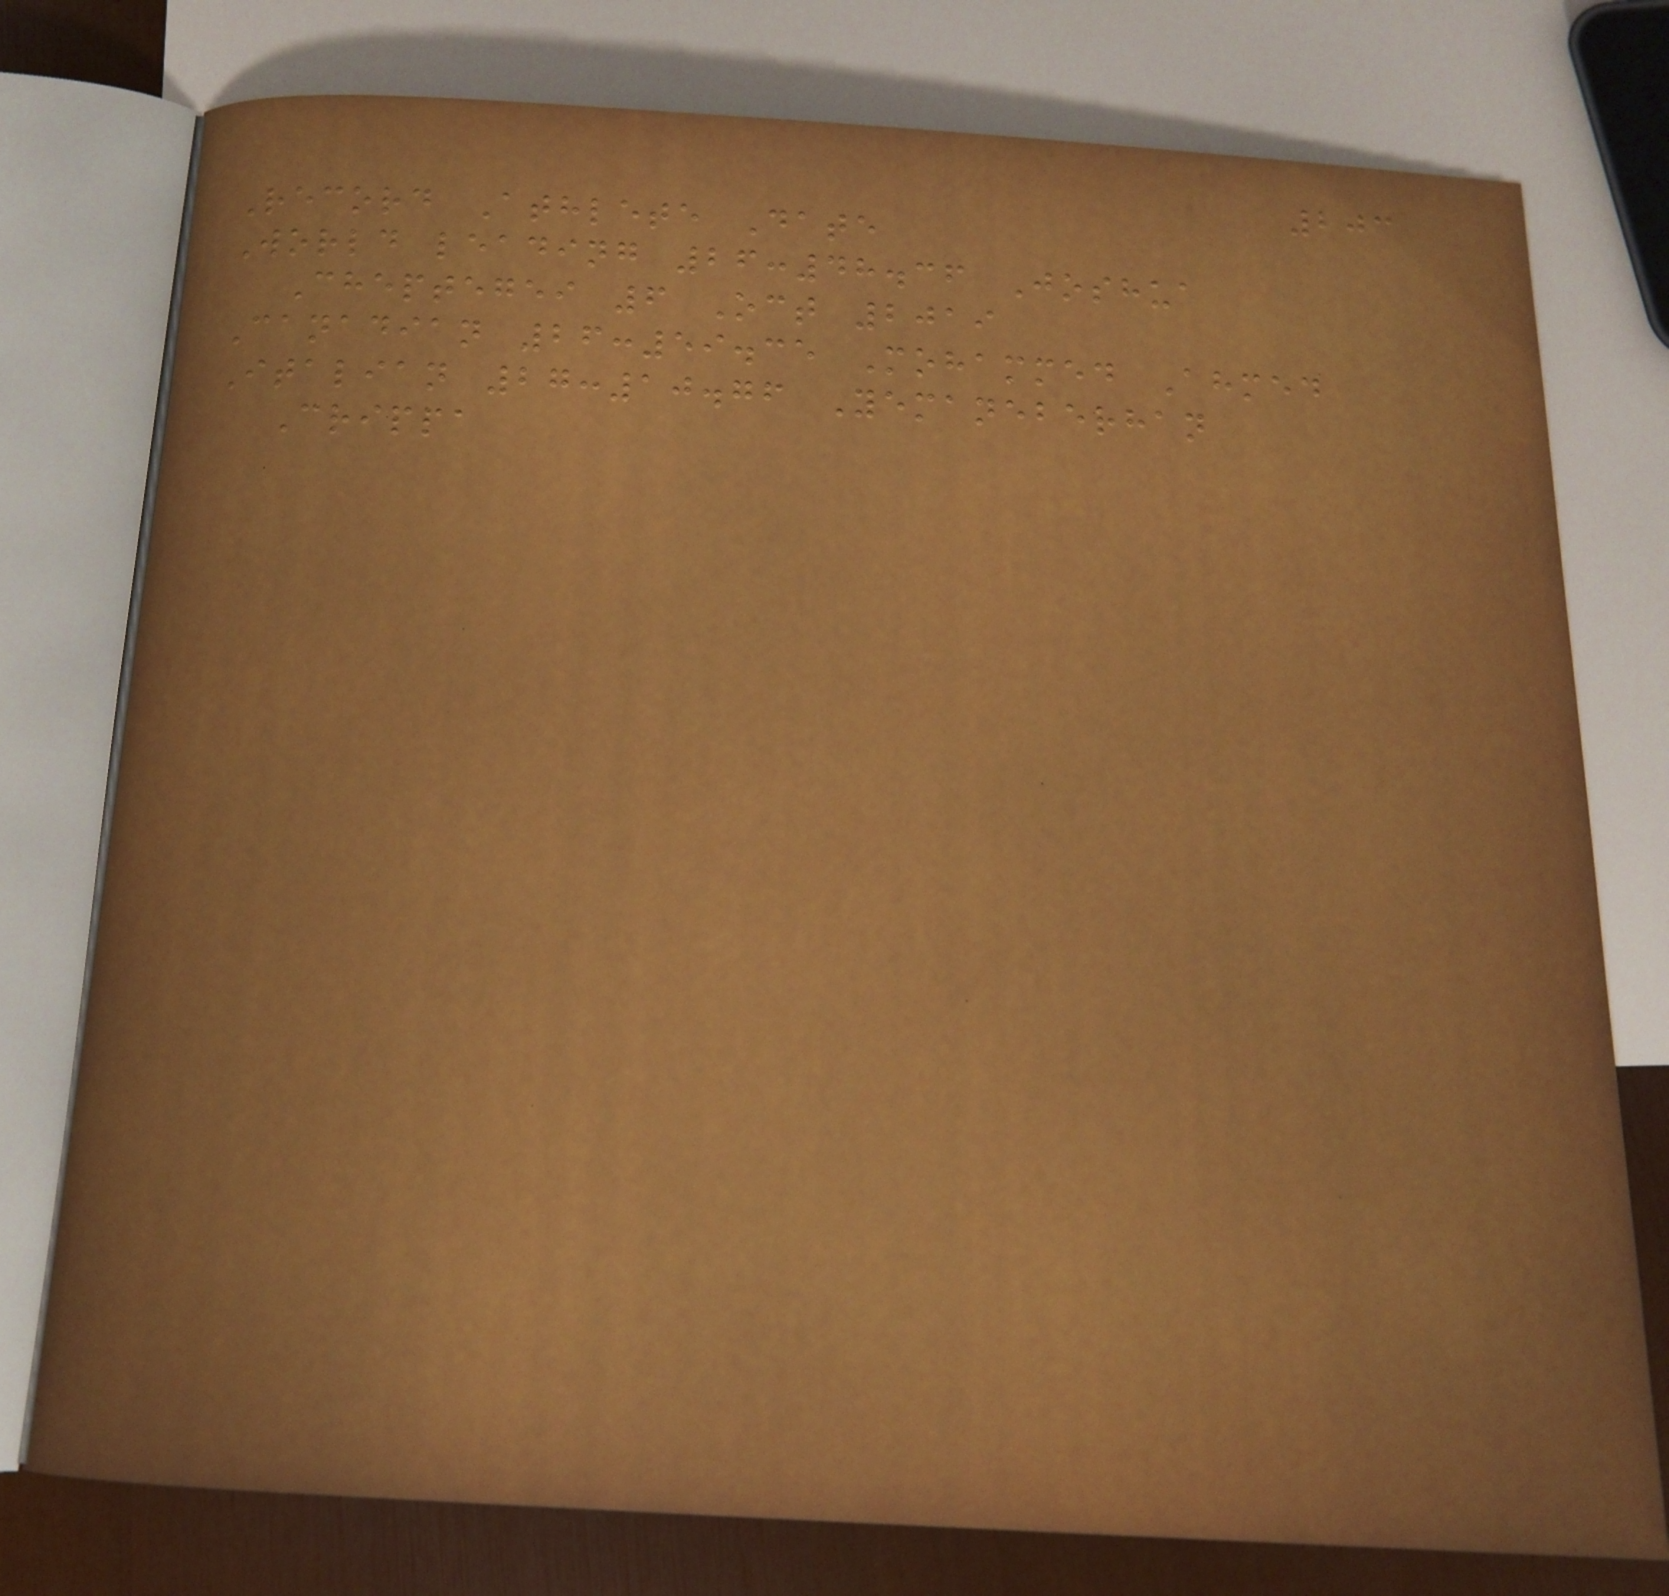203
Record Athlete Date
World leading 26:48.36 Joshua
Cheptegei 6 Oct 2019
Canadian 26:59.35 Mohammed Ahmed
Italian 27:10.76 Yemaneberhan
Crippa
